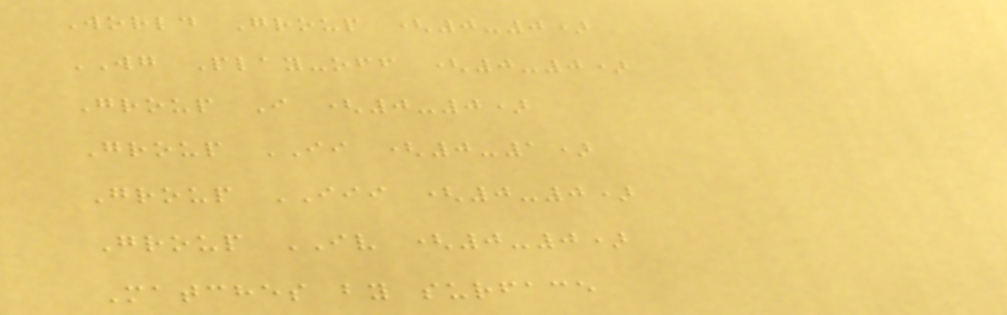World Group (0-0)
WG Play-off (0-0)
Group I (0-0)
Group II (0-1)
Group III (0-0)
Group IV (0-0)
Matches by surface
